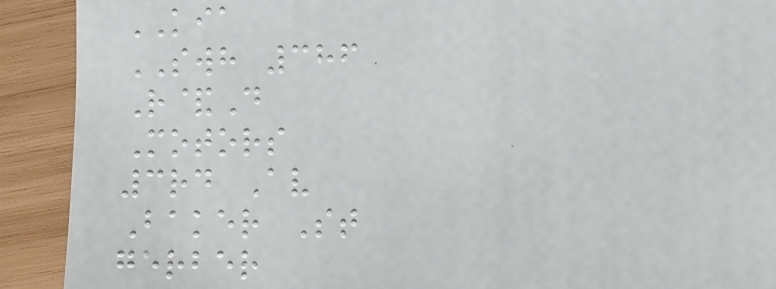KIA
SWH 386
R&D
Motors
3rd Av
Baker St
gerber
